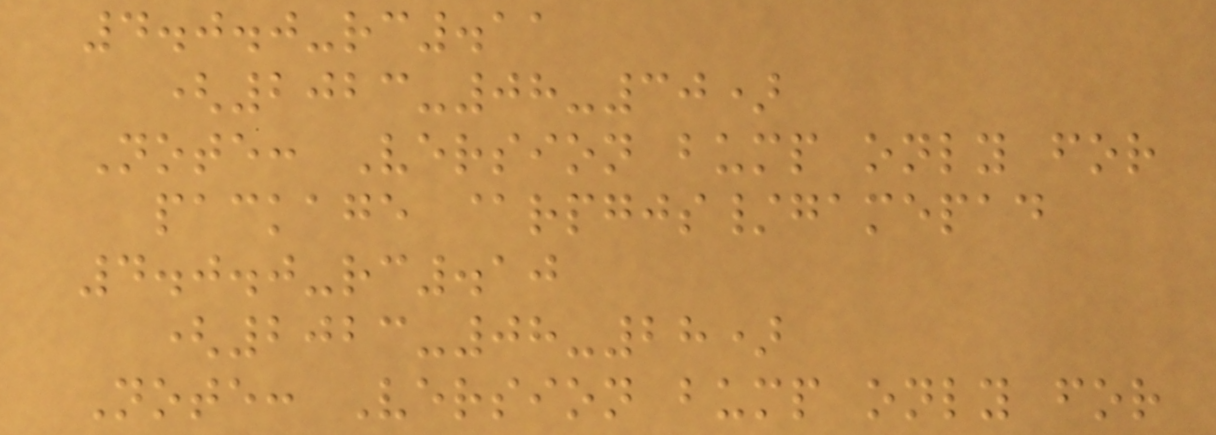4.0.0-rc.11
(2023-08-30)
Note: Version bump only for
package @rpgjs/gamepad
4.0.0-rc.10
(2023-08-28)
Note: Version bump only for
